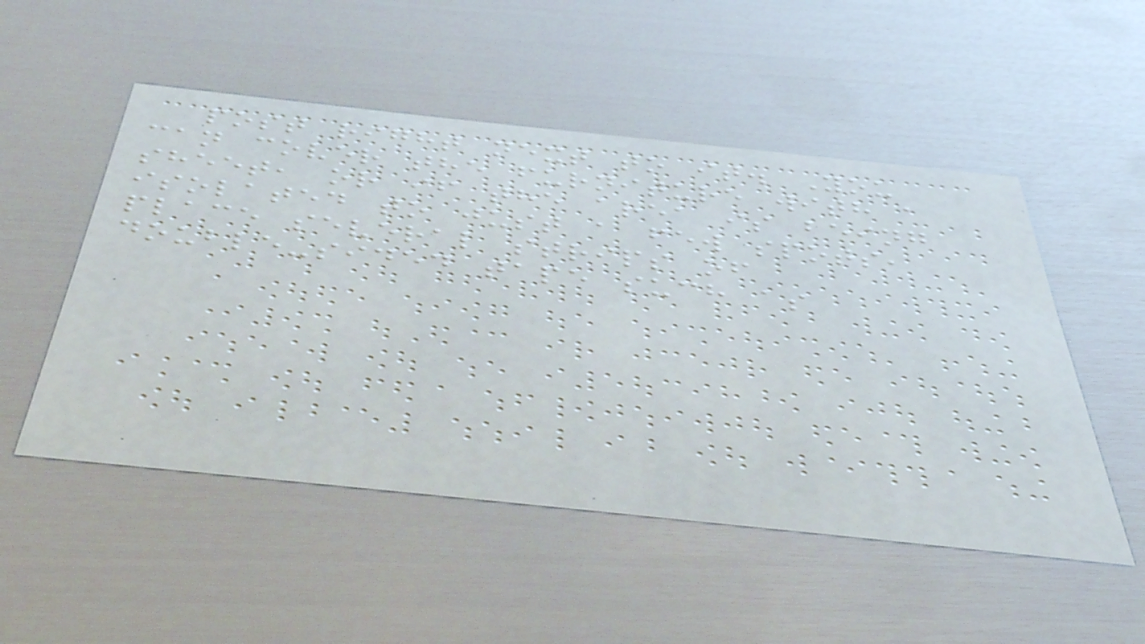post right next to it. You
can cover the furniture with a
sheet, or if the area is being
isolated to just a few spots,
place several strips of
double-sided tape such as
